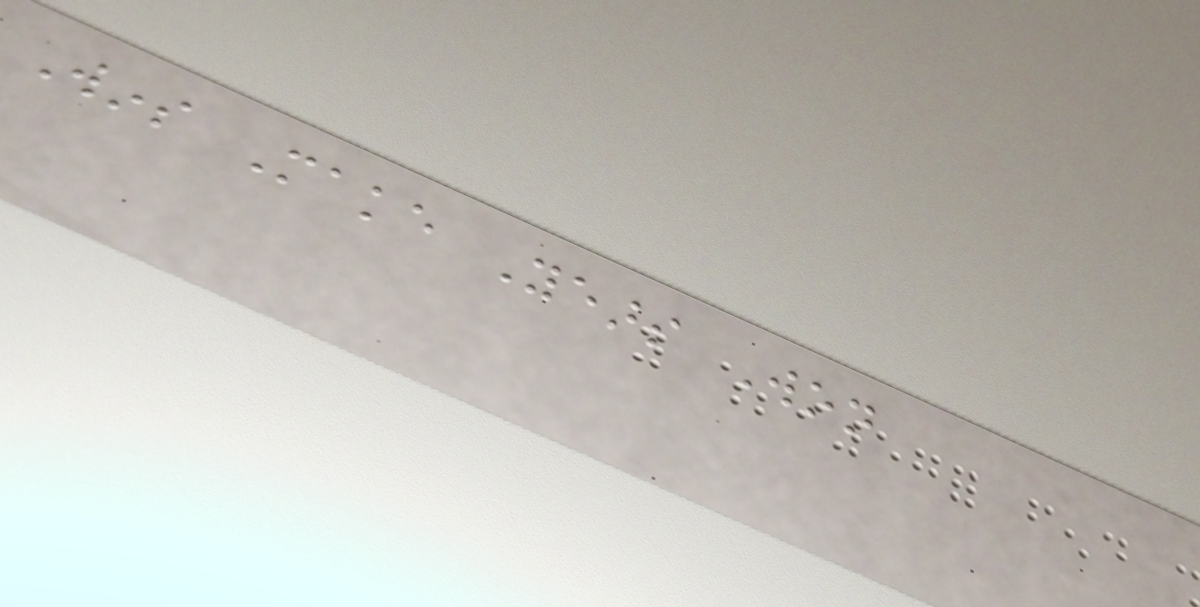Wins Make Years Won
